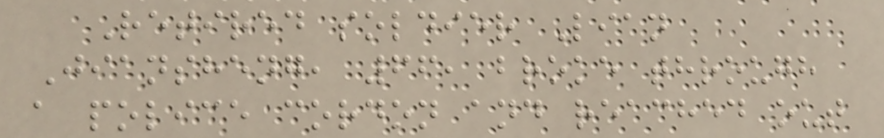Retired soldier Lian
Jiansheng, 66, broke through
a police cordon and reached out
